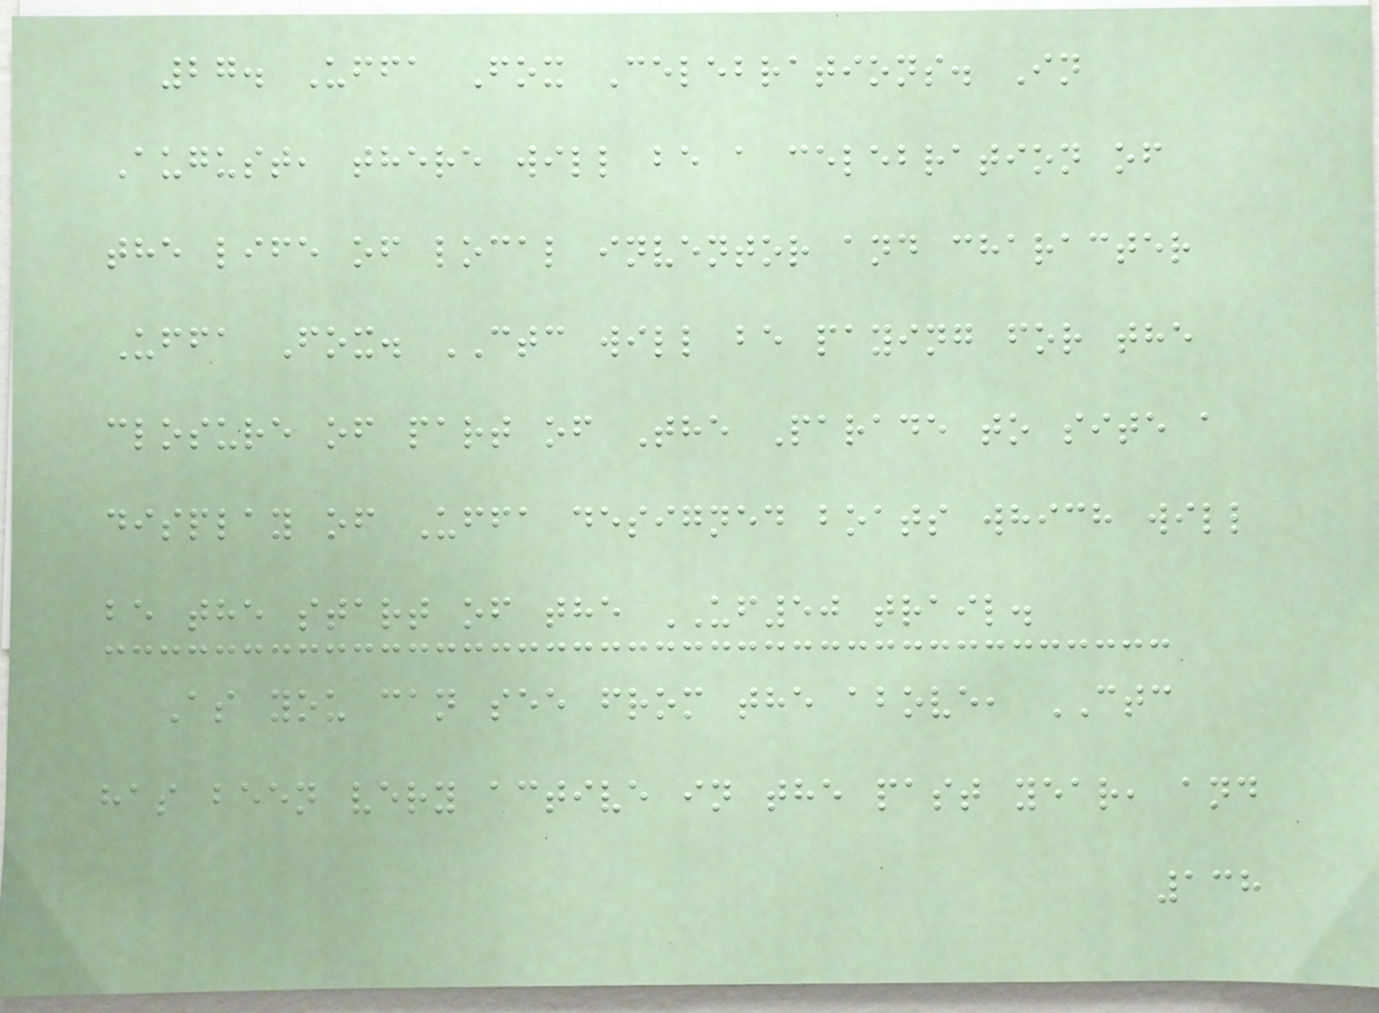27. Uffa Fox Celebrations. In
August, there will be a celebration of
the life of local inventor and character
Uffa Fox. CTC will be paying for the
closure of part of The Parade to site a
display of Uffa designed boats which will
be the start of the UF50 trail.
As you can see from the above, CTC
has been very active in the past year, and
138
